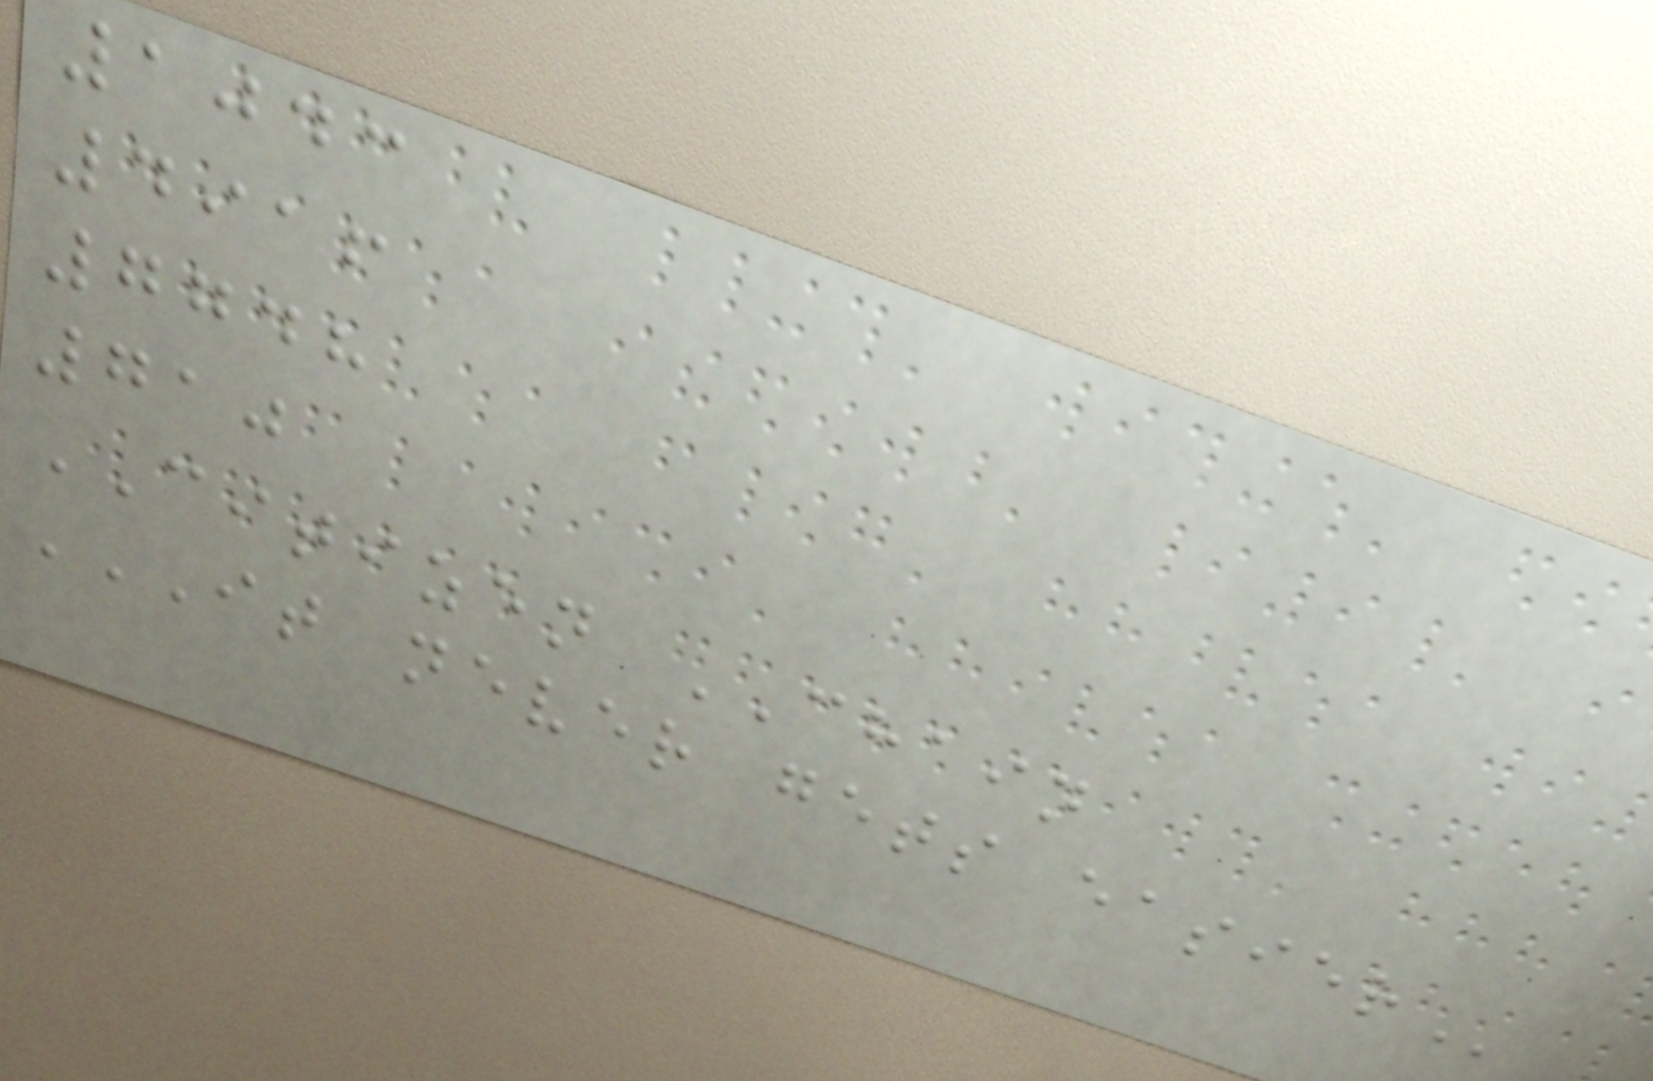1043
4916
7748
710
CITIZEN CHAIN
IT NEVER GETS EASIER
